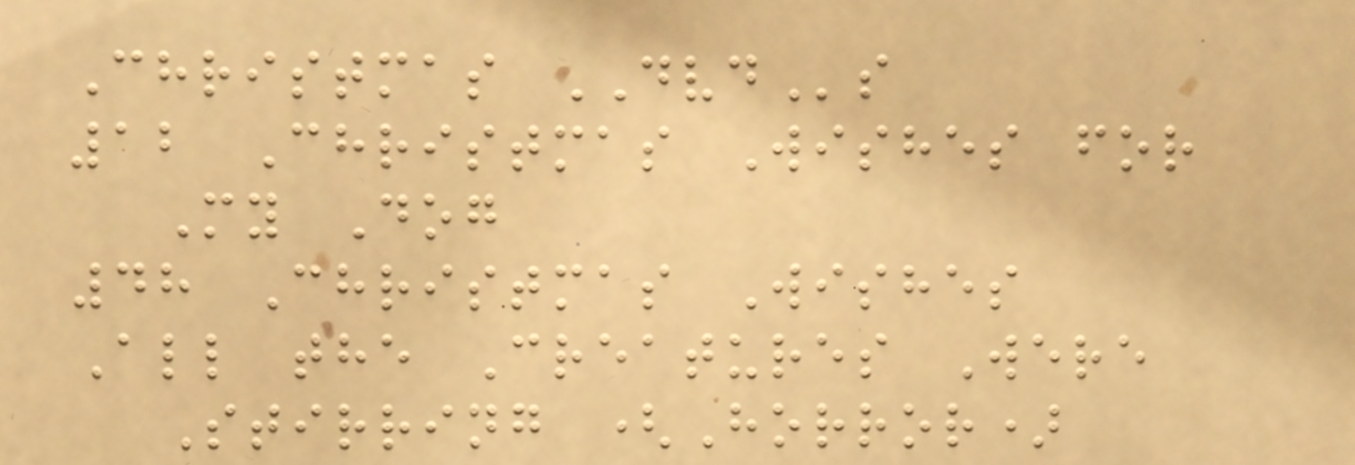Christmas DVDs
12 Christmas Wishes for
My Dog
48 Christmas Wishes
All the Creatures Were
Stirring (Horror)
